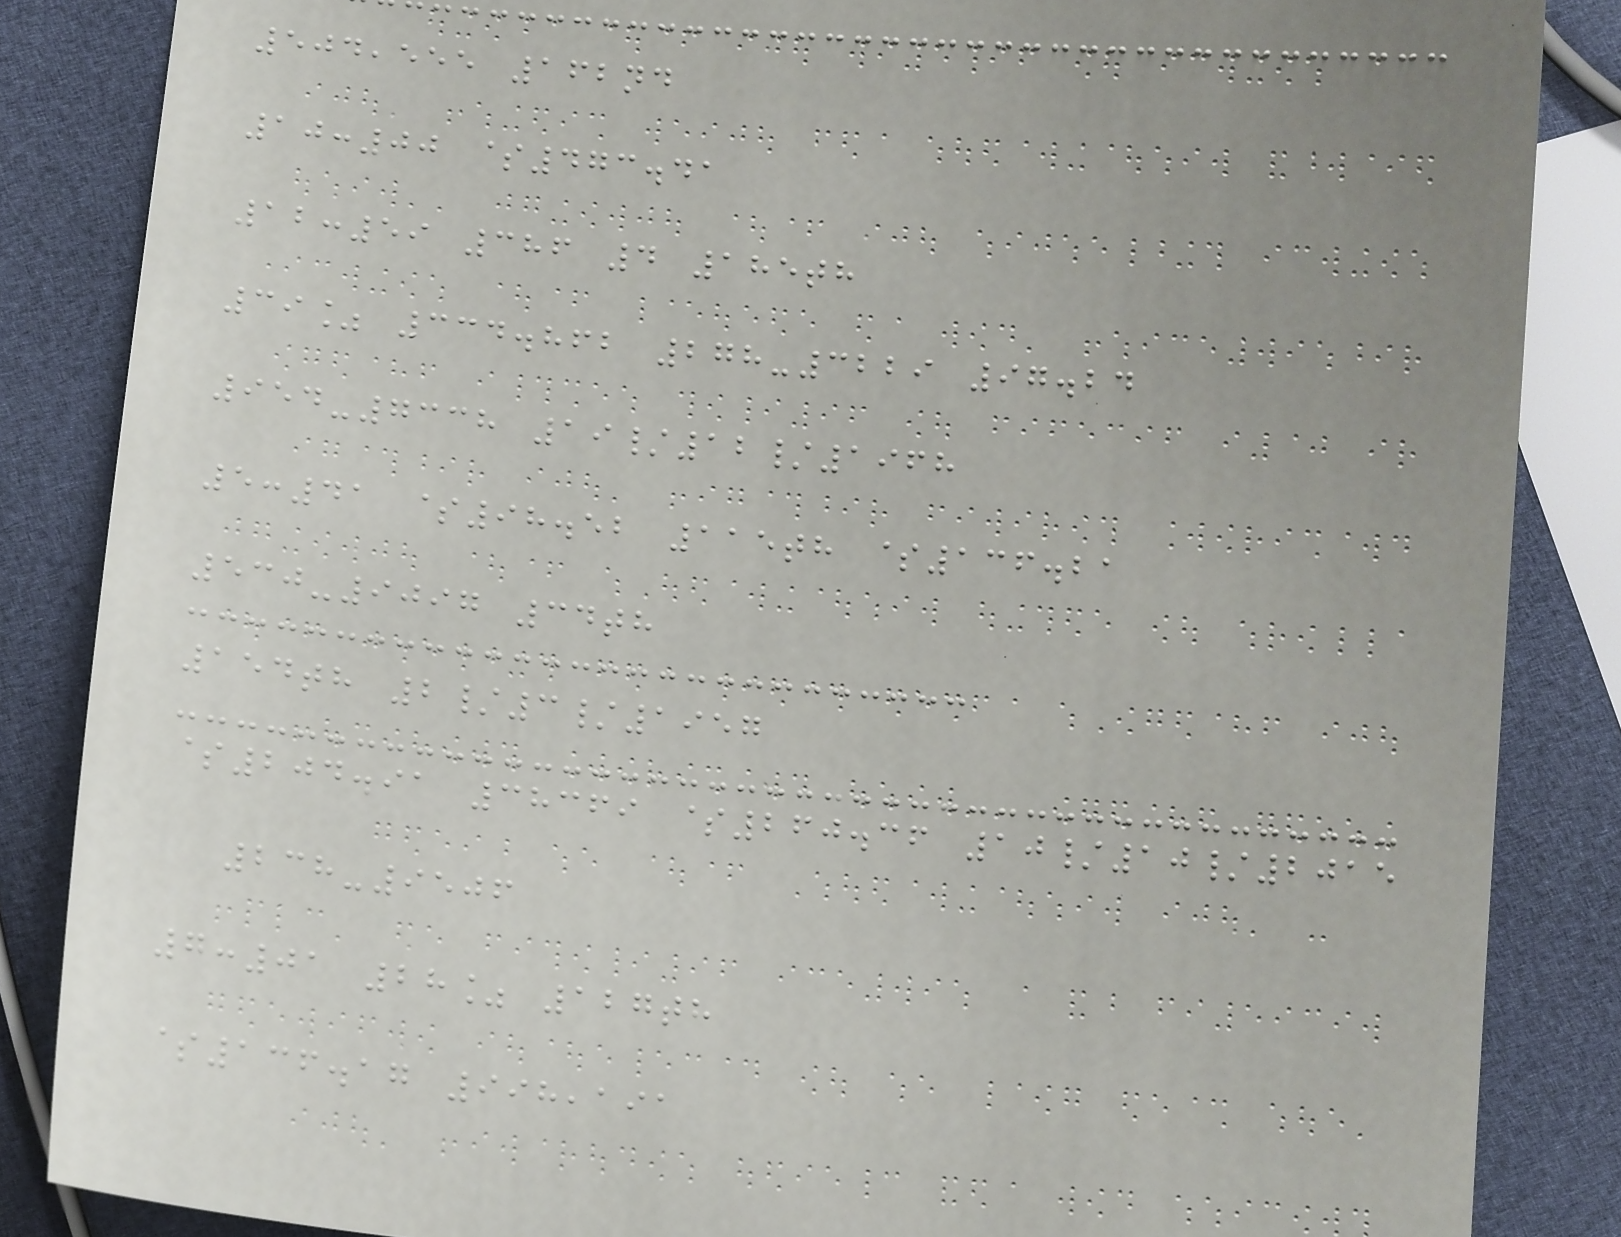504,555 162nd
10:00 $473.41
12:59 386 4 185th
39% 334.862 278-3229 97.24
954-7338 19/12/1968
5:41 $98.52 115th $136.21
530-9097 34th
154th 2/3/1957
$204.91 38369 $260.36 10/10/2015
238-9506
7:01 28% 127th
$136.17 998,191
